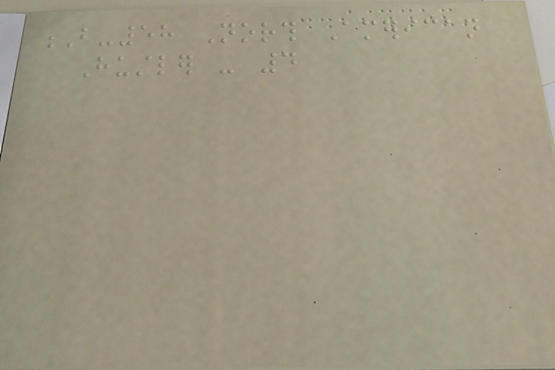B-58 North American
Hustler - 4
